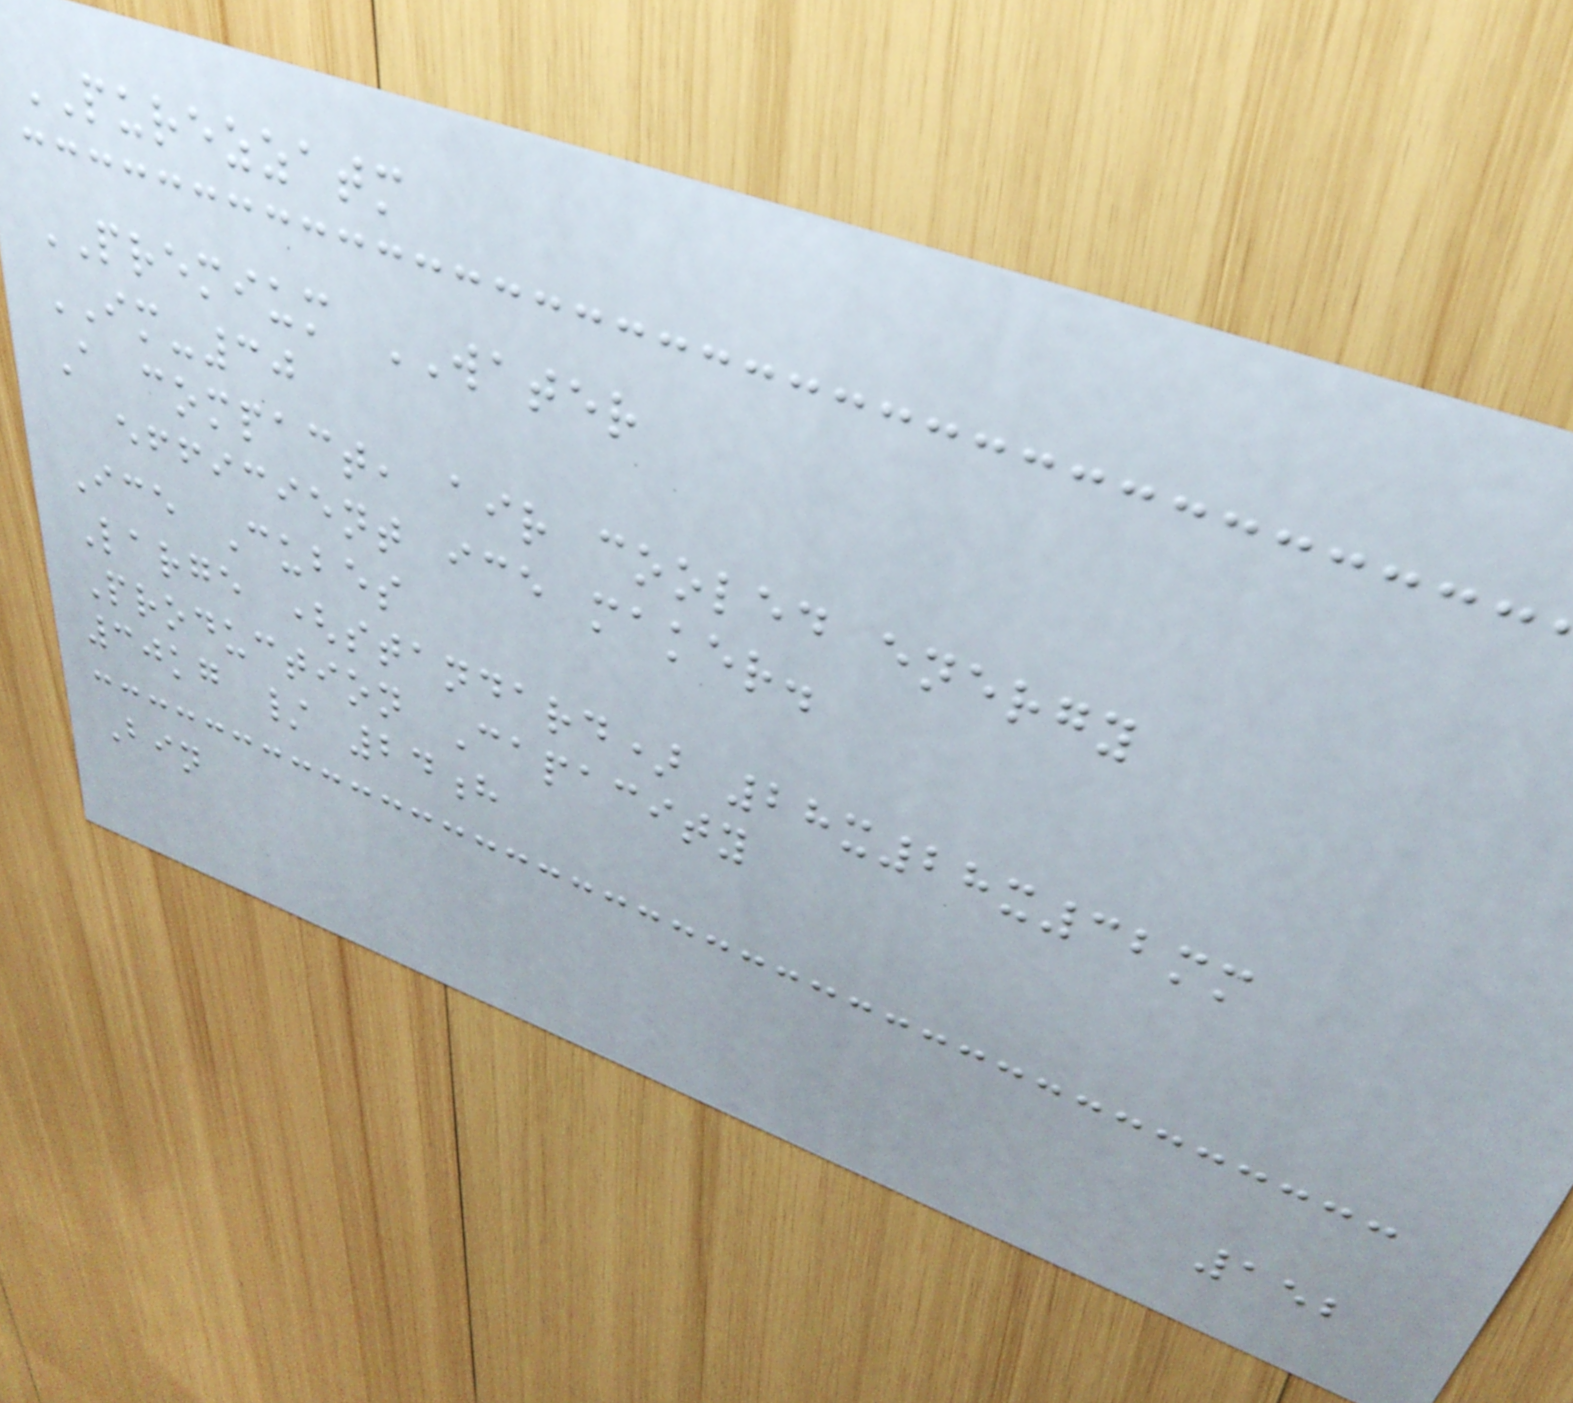PUREZZATM
PREMIUM WATER
IM-30
A compact, air cooled energy
efficient ice maker.
Ice Cubes
Large (standard) 28x28x32mm
Production Capacity
30kg / 24h
Bin
152
